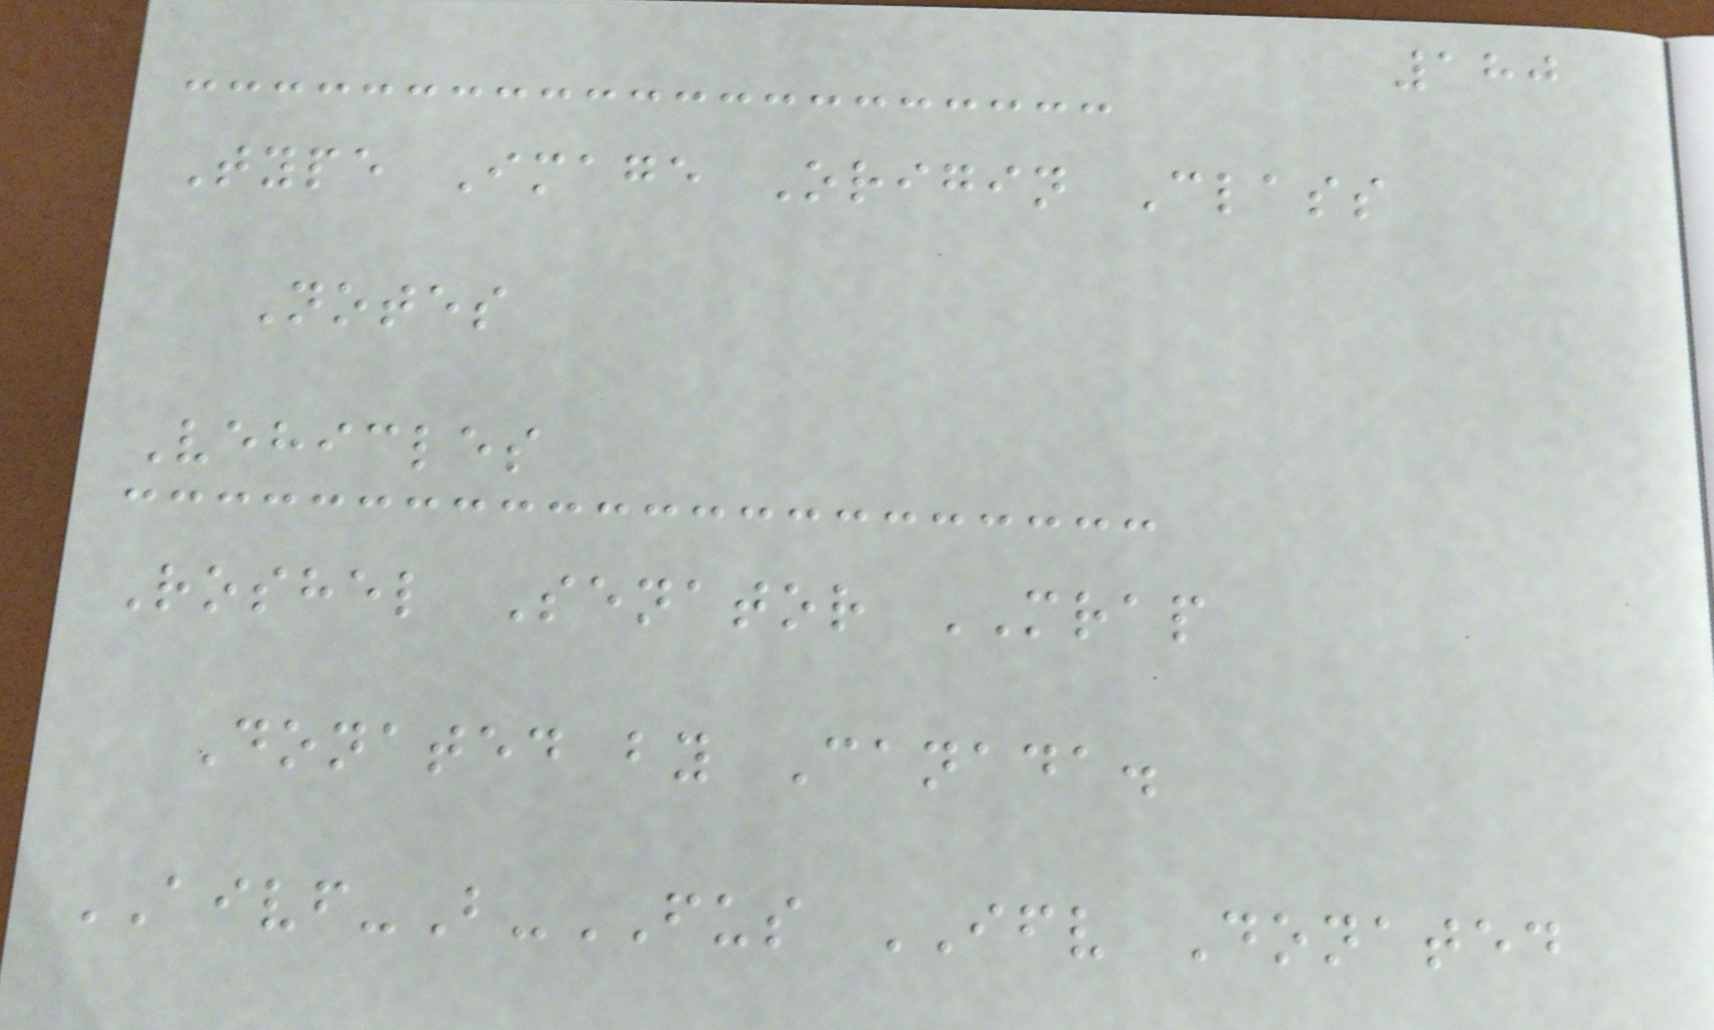180
Type Image Origin Class
Notes
Vehicles
Roshel Senator MRAP
Donated by Canada.
AIVF-B-FUS IFV Donated
